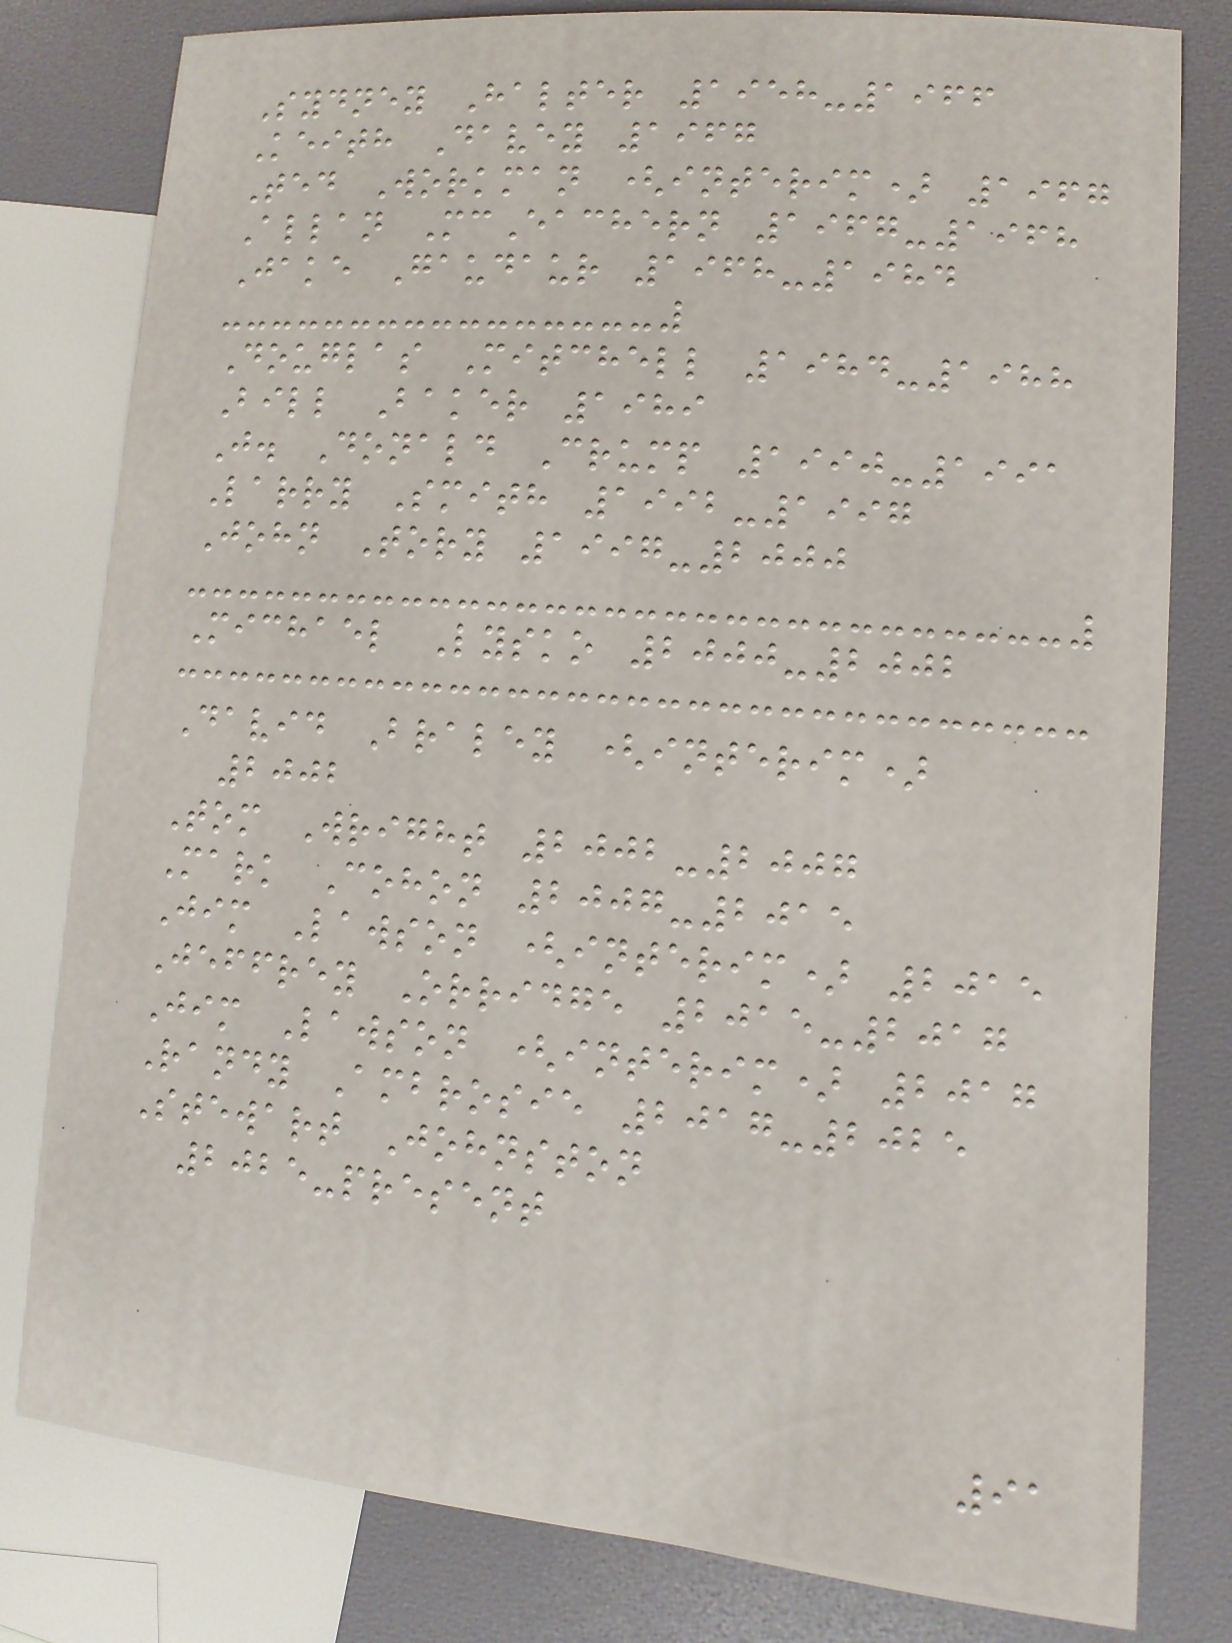Sydney Halter 1958-1966
Keith Davey 1967
Ted Workman (interim) 1967
Allan McEachern 1967-1968
Jake Gaudaur 1968-1984
Douglas Mitchell 1984-1988
Bill Baker 1989
J. Donald Crump 1990-1991
Larry Smith 1992-1997
John Tory 1997-2000
Michael Lysko 2000-2002
David Braley (interim)
2002
Tom Wright 2002-2007
Mark Cohon 2007-2015
Jim Lawson (interim) 2015
Jeffrey Orridge 2015-2017
Jim Lawson (interim) 2017
Randy Ambrosie 2017-2025
Stewart Johnston
2025-present
91
